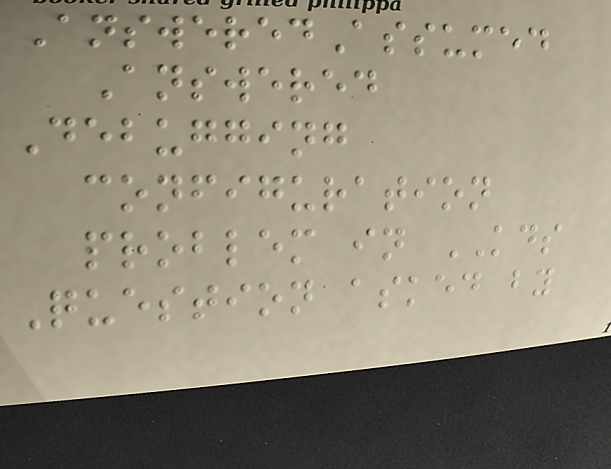AnsweredAssumed
Answered
Debugging
configuration
problem in KDS
Question asked by
